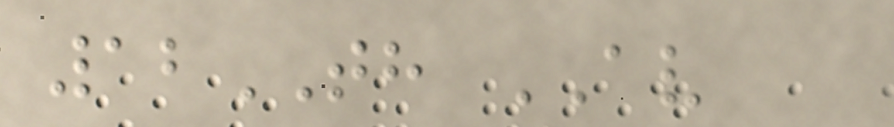12TH AV
